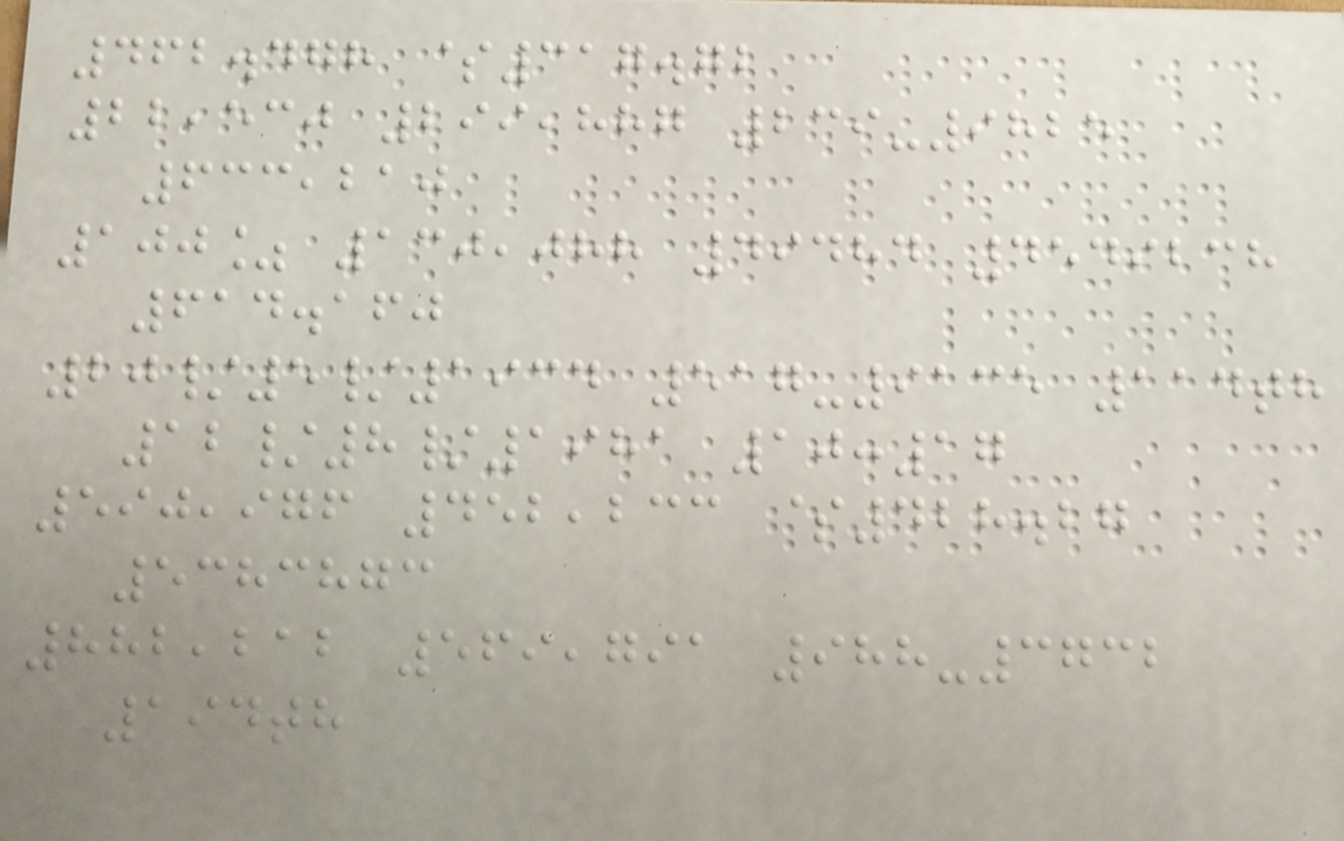462.478 $317.72
22,530 299,887 239-9825
633,210
100% 130,088 49484 4549238
614.160
20/5/1934 517-9135 114th
12/8/1981 10:17
590,976 452,233 $428.27
5383873
882,212 569,791 988-3732
194th
